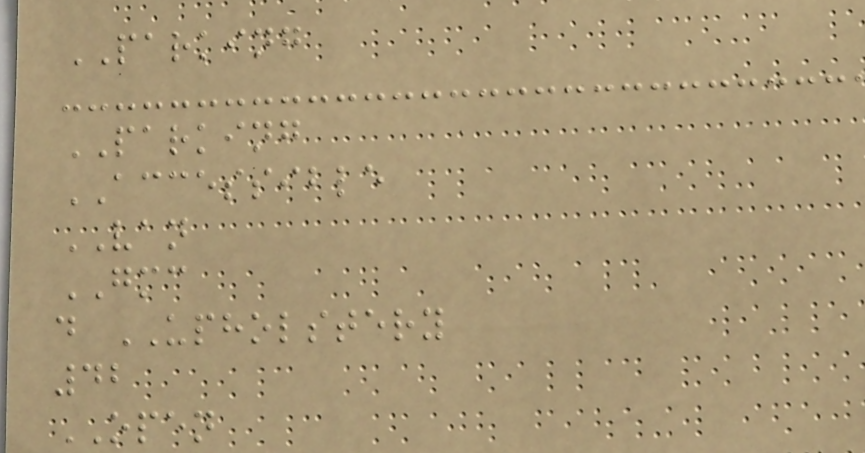PARKING
PARKING
ACCESSIBLE
VAN
GMC
d UPHOLSTERY
42
OPEN
